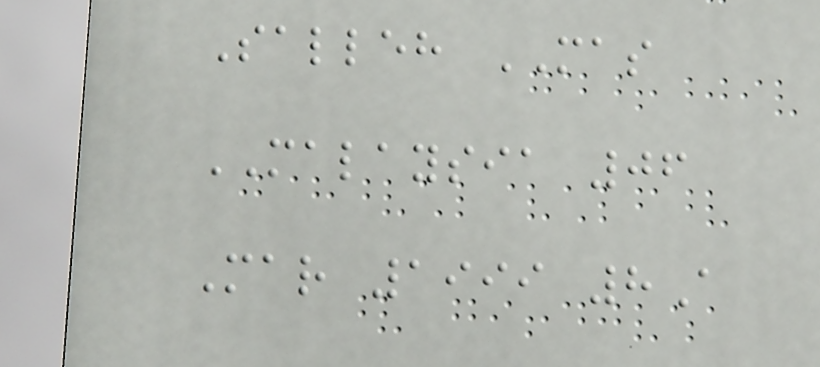Salleh MAS
MALAYSIA 06
Mar 1999 8A
